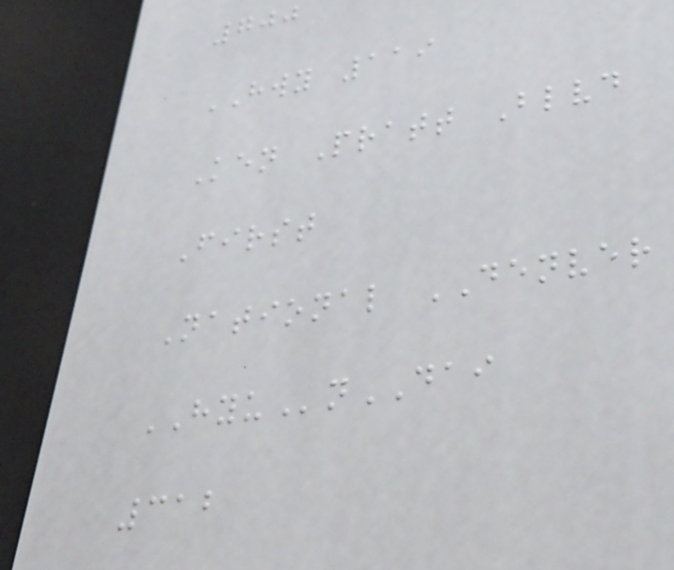700
HWY 119
Ken Pratt Blvd
First
National DENVER
HYUnDAI
312
